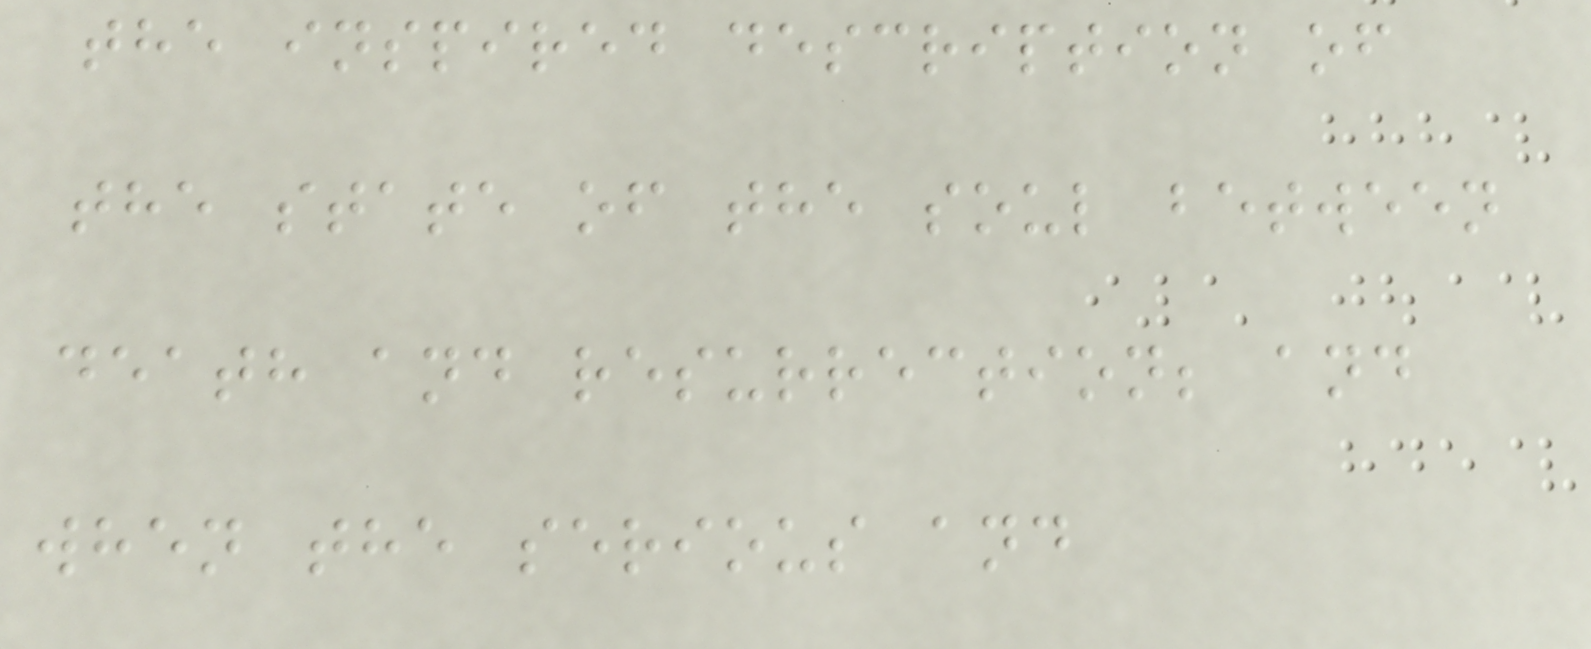the inspired description of
the state of the soul between
death and resurrection; and
when the serious and
